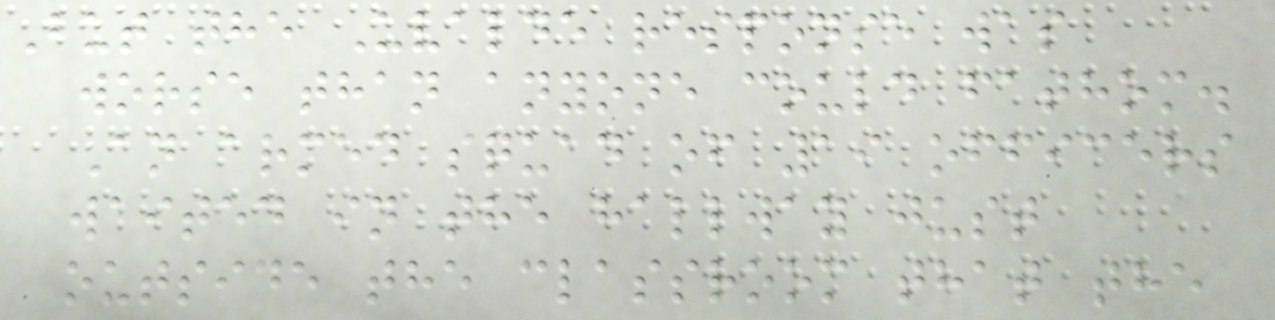But the Uvalde response was
worse than anyone could fathom.
An armed squad of 19 officers
waited in the hallway just
outside the classroom that the
